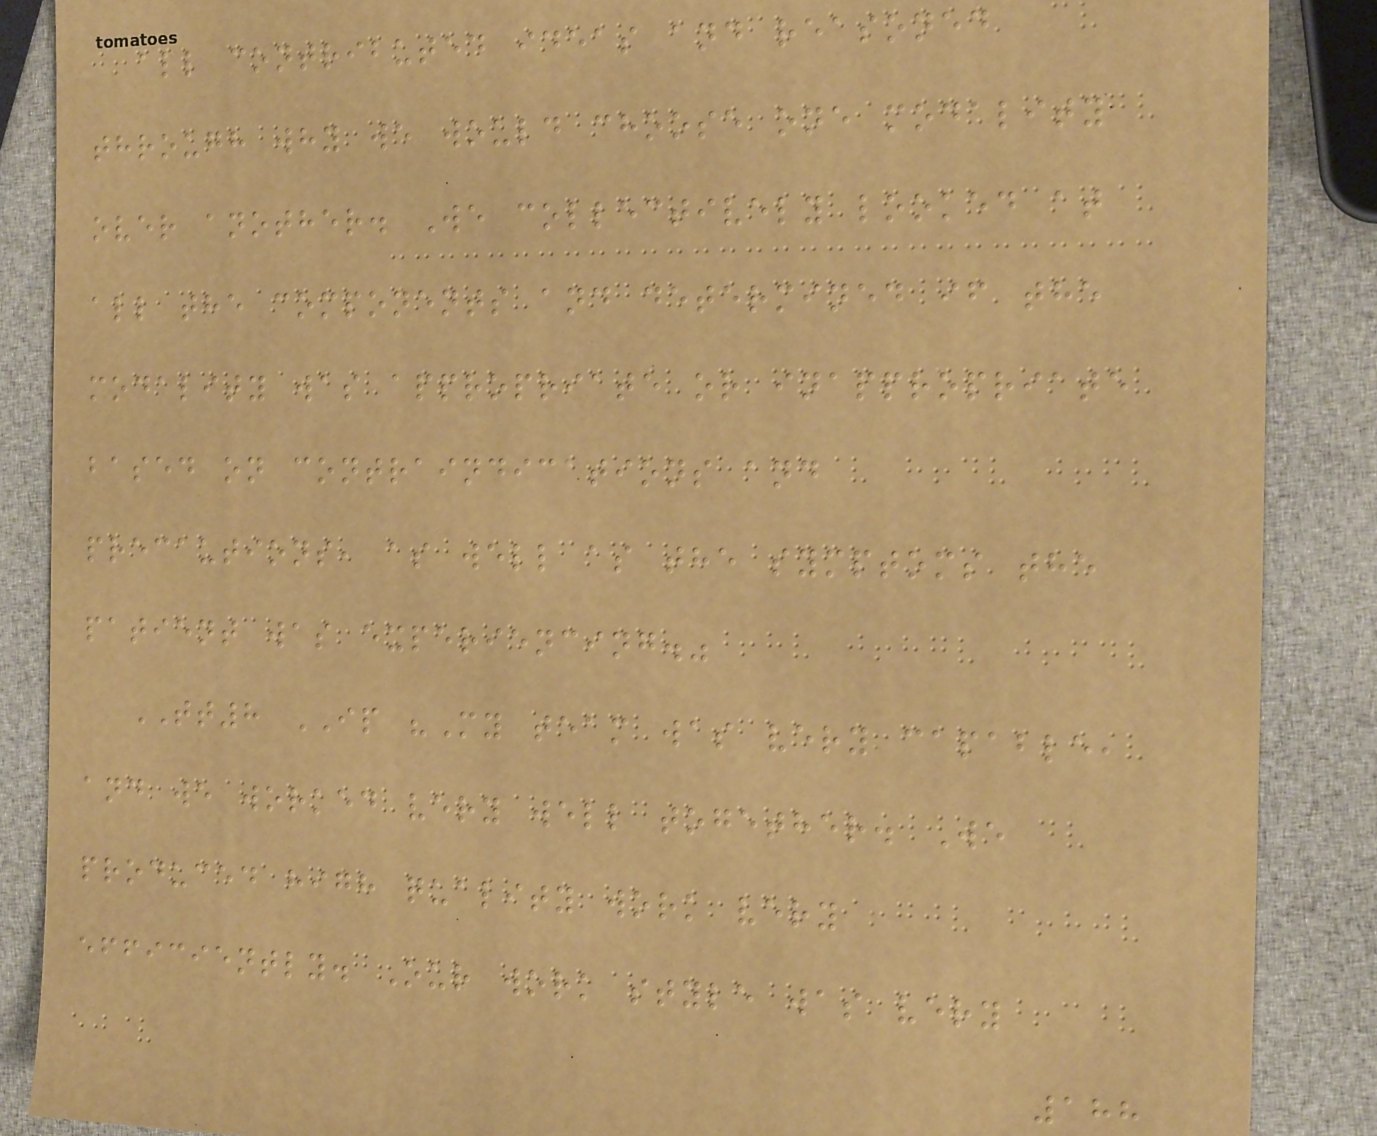all contributed ideas and reasoned
through why we would choose one modality
over another. We collectively looked at
all the components and determined if the
modality was appropriate or inappropriate
based on contraindications and
precautions, as well as the symptoms the
patient was experiencing."
TT8 IP "My team was very capable,
and we worked very well together. We
produced high quality work very
efficiently. Our work style was very
188
